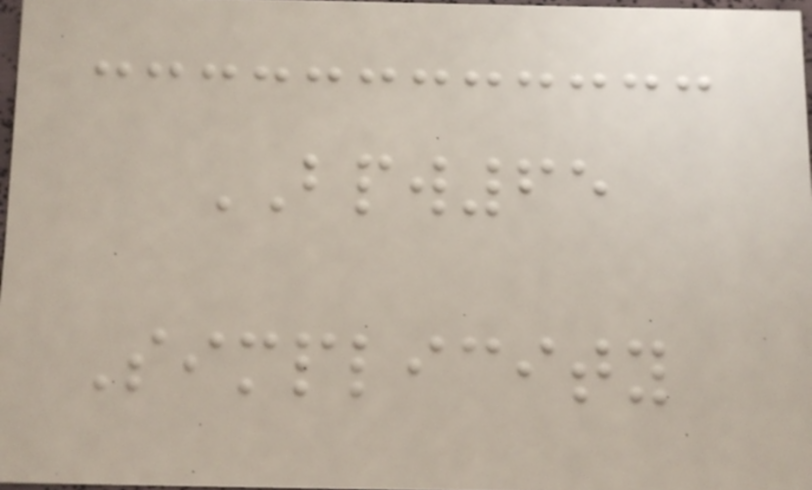BPW65
Simplicity
